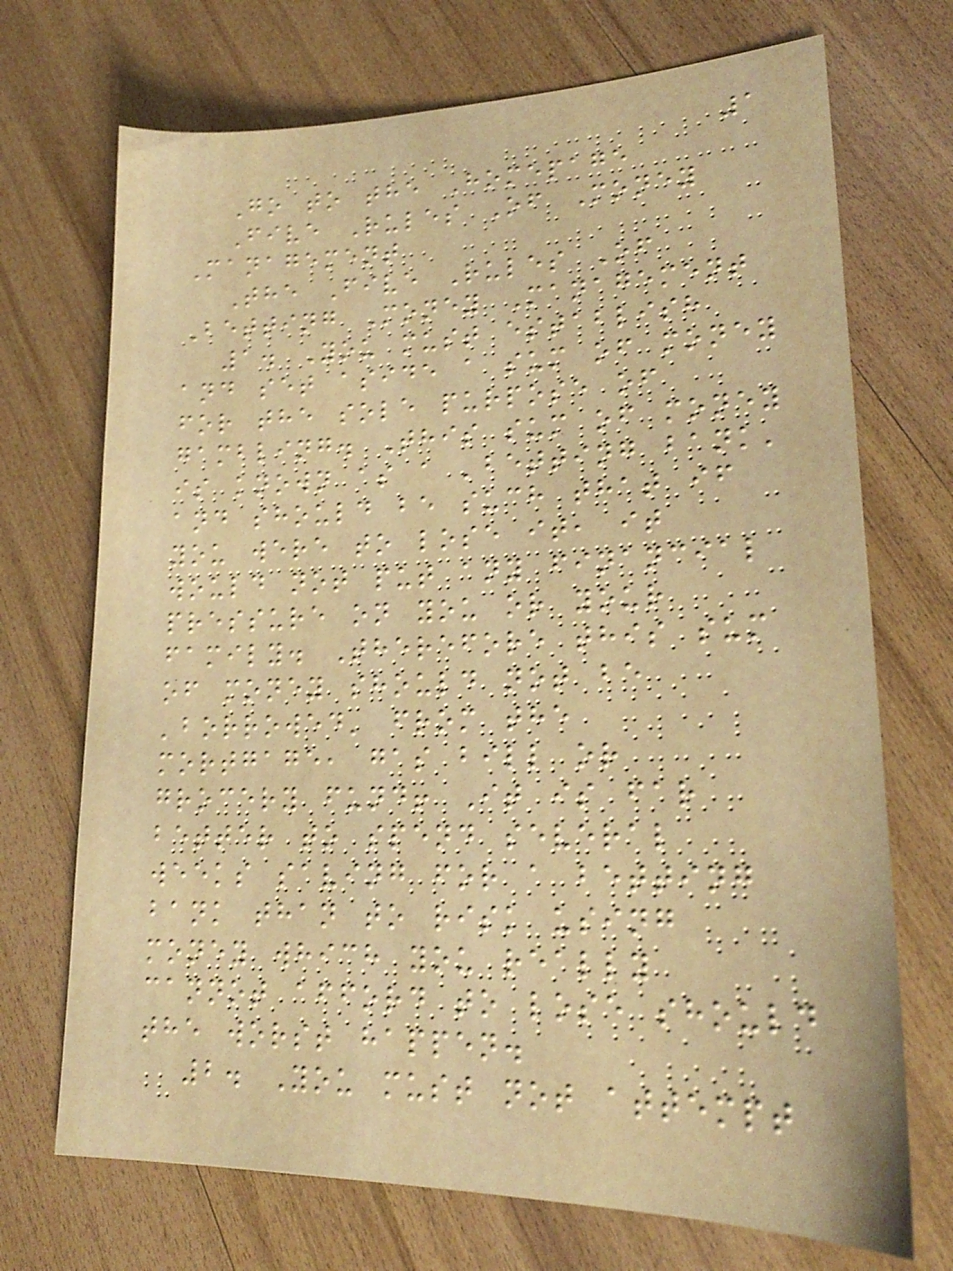1
Go to the Homepage
Five Rules Of Money
Management
The Five Rules Of
Betting Money Management
1. You must establish
and set aside a sum of money
for the sole purpose of
gambling. This sum of money
is known as a 'betting bank'
and should be such that if
you were to lose it, it
would not put any financial
pressure on you or your
family. Therefore this sum
of money should not be
'borrowed' from the
mortgage, gas bill or
grocery fund! It is far
better to spend several
weeks saving for a betting
bank than to risk using
money which you really
cannot afford to lose should
the worst happen.
2. You must not attempt
